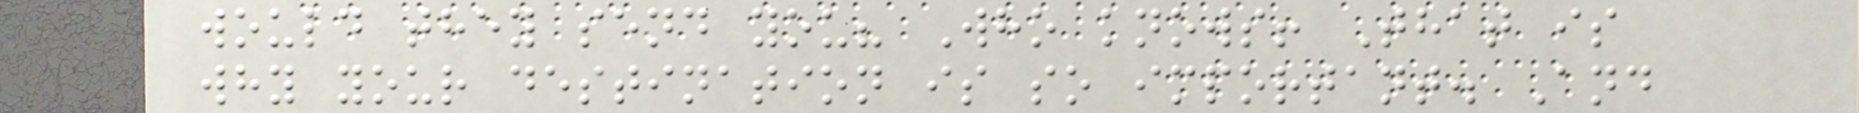would they send you? Who knows! That is
why your destination is so important. And
